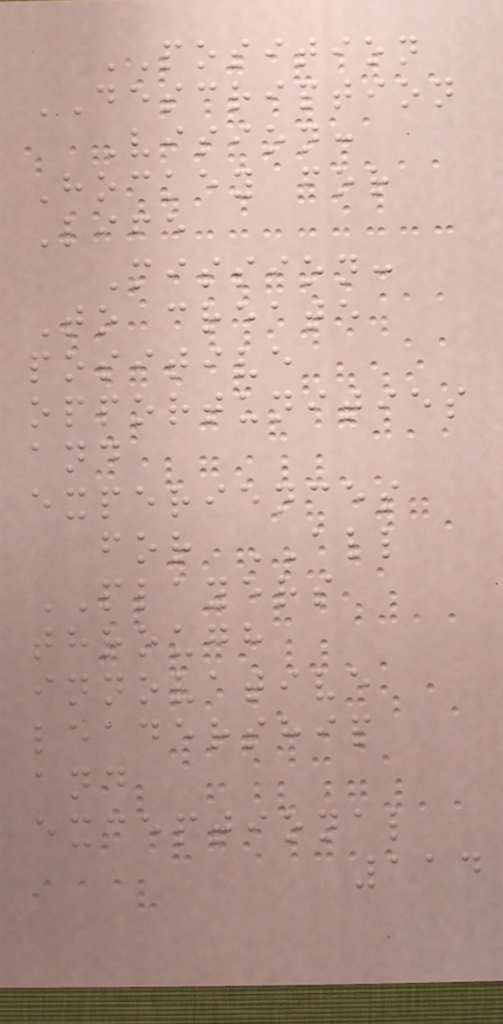POSITION
DESCRIPTION
Vision:
Hockey for
Life
Mission:
To create
positive
opportunities
and
experiences
for ALL
PLAYERS
through
innovative
leadership
and
exceptional
114
